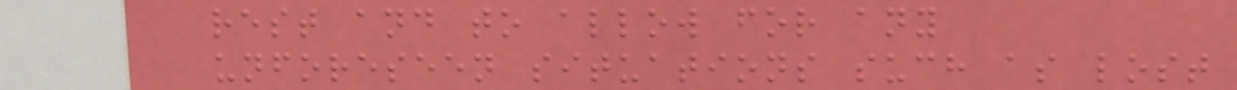rest and to allow for any
unforeseen situations such as lost
